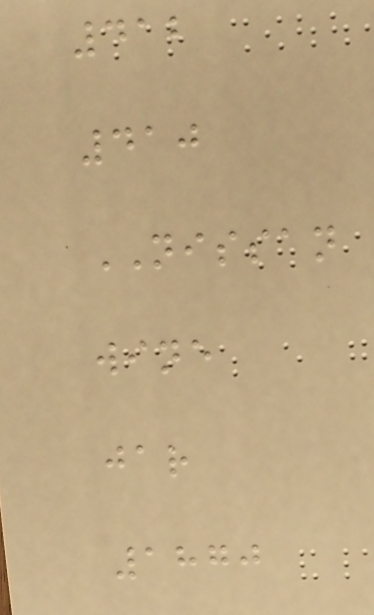412
410
NISSAN
wine
jar
1870
